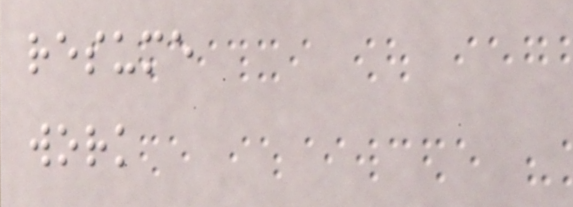resume
work
